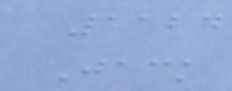1124
Jack
